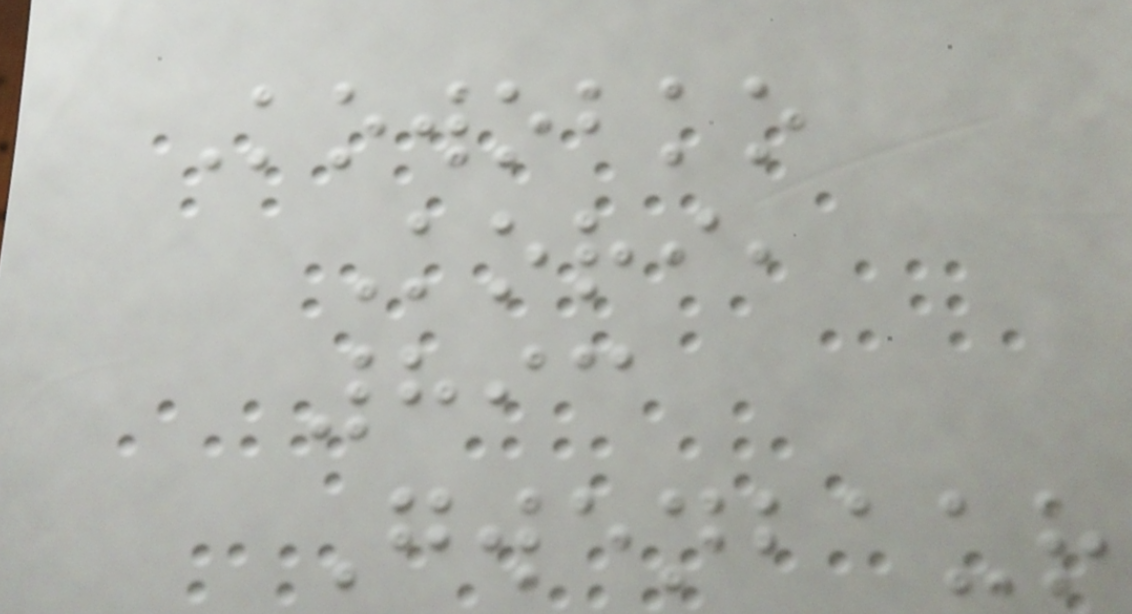Kowobko
Kori,
893
Gwenbaur
